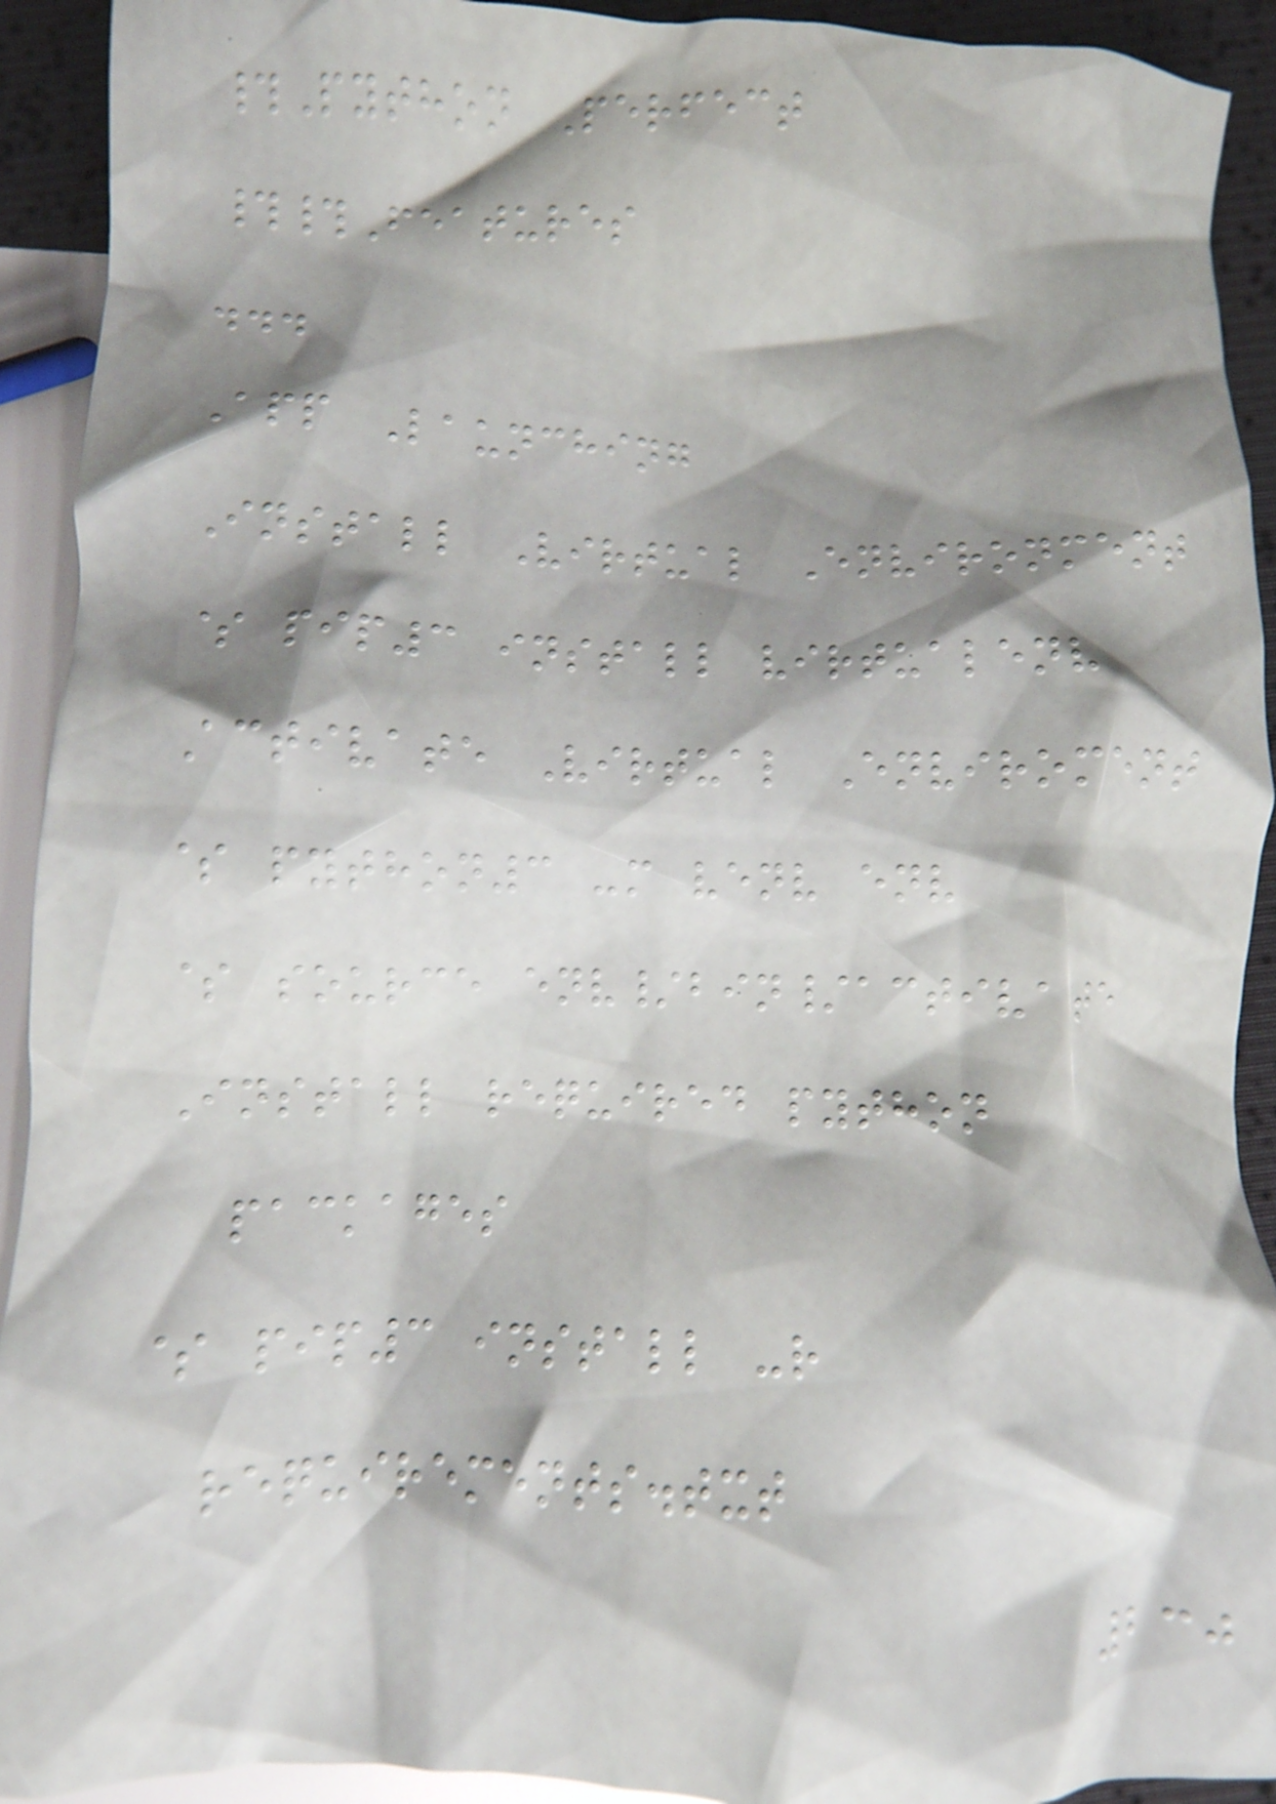#Python Perfect
##Features
...
App Launching
Install Virtual Environment
$ pip3 install virtualenv
Activate Virtual Enviroment
$ python3 -m venv env
$ source env/bin/activate
Install required python
packages
$ pip3 install -r
requirements.txt
230
